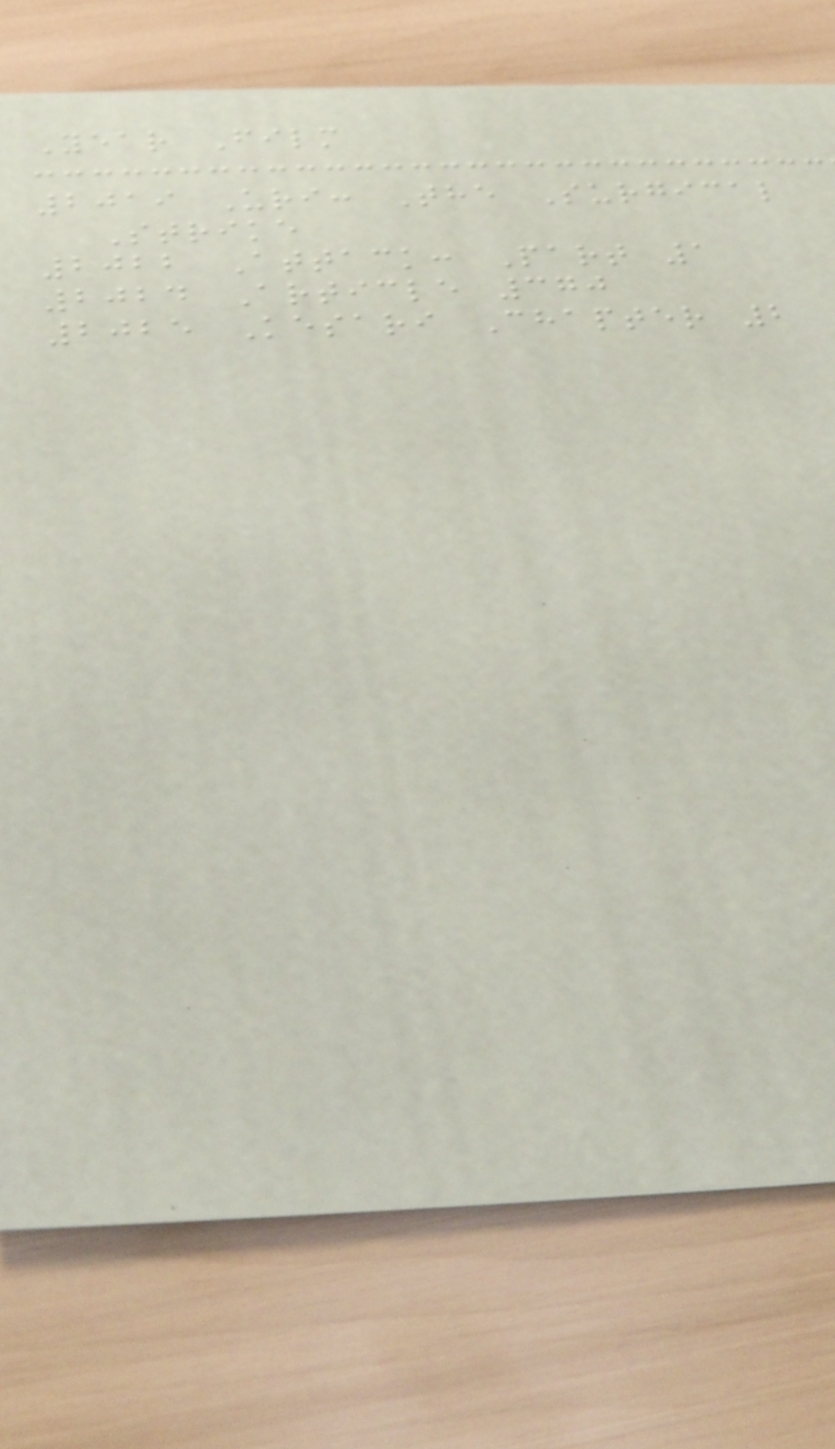Year Film
2019 Uri: The Surgical
Strike
2022 Attack: Part 1
2024 Article 370
2025 Kesari Chapter 2
